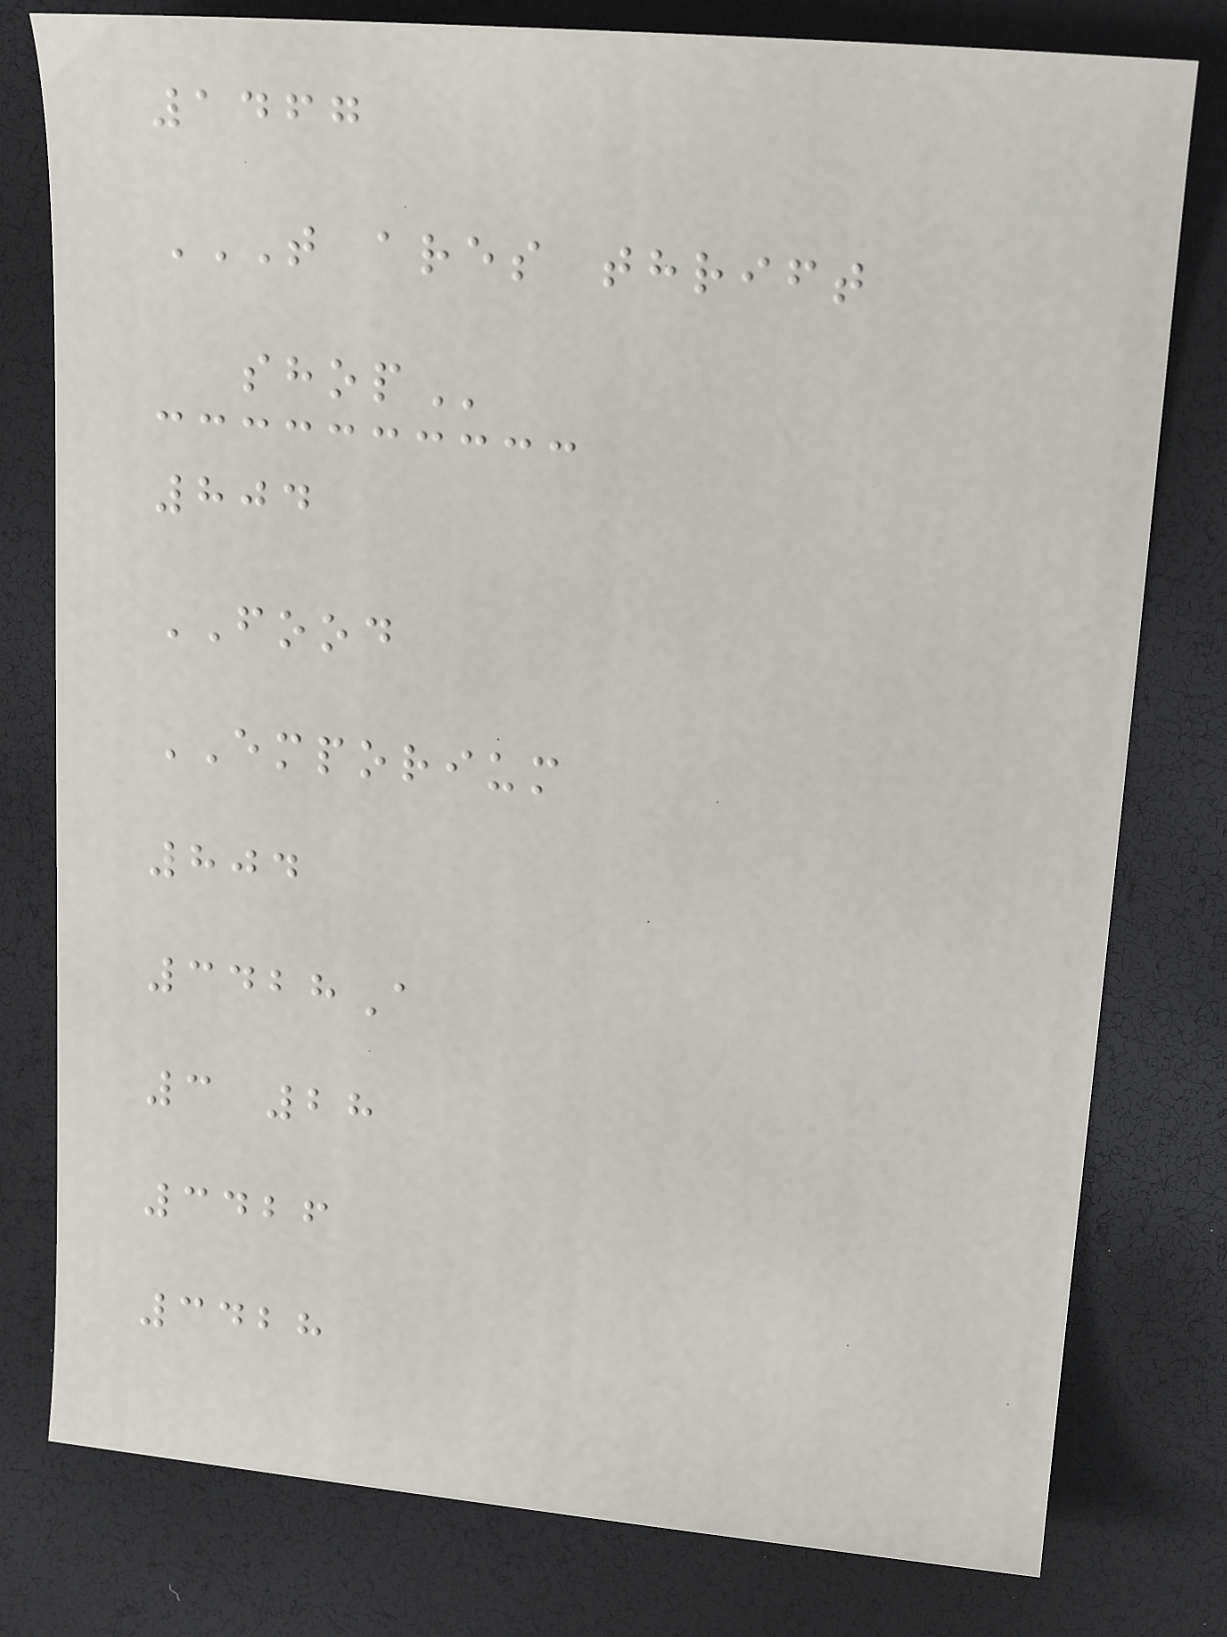1467
T ARES THRIFT
SHOP
804
FOOD
EMPORIUM
804
3428A
3 28
3426
3428
